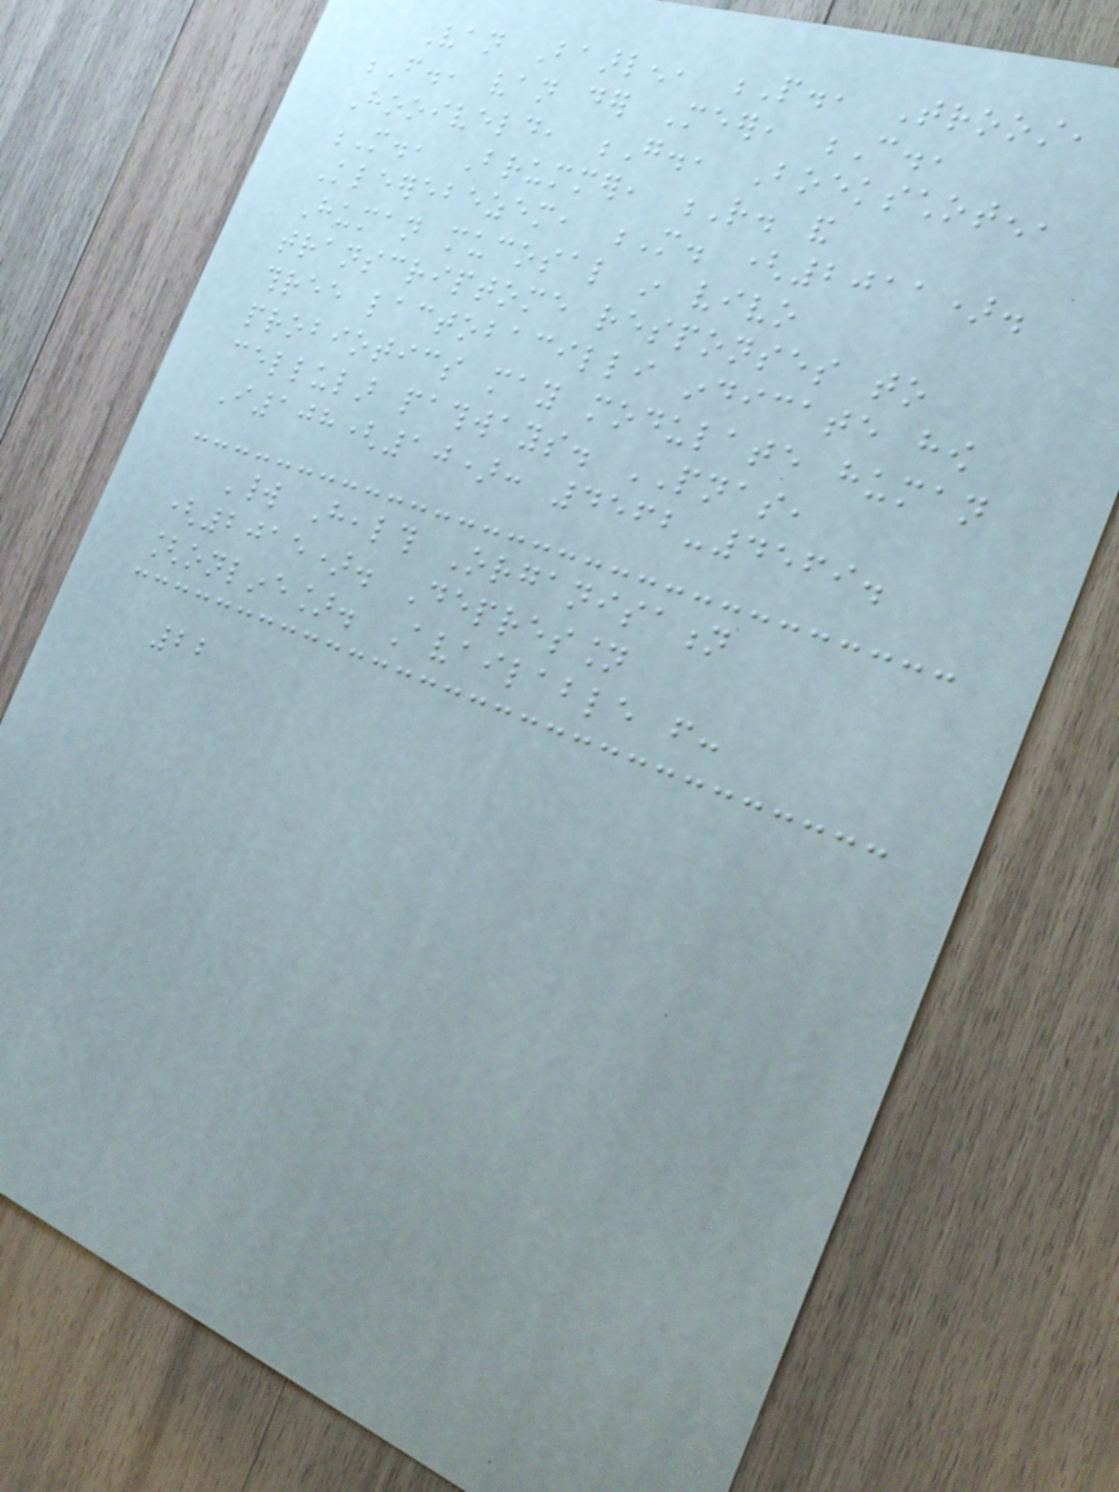Van Baarlen, P., Troost,
F., van der Meer, C.,
Hooiveld, G., Boekschoten,
M., Brummer, R. and
Kleerebezem, M. (2011).
Human mucosal in vivo
transcriptome responses to
three lactobacilli indicate how
probiotics may modulate human
cellular pathways. PNAS,
I108(10): 4562-4569.
World Health Organisation
(2015). Depression
[online]. Available from:
22
